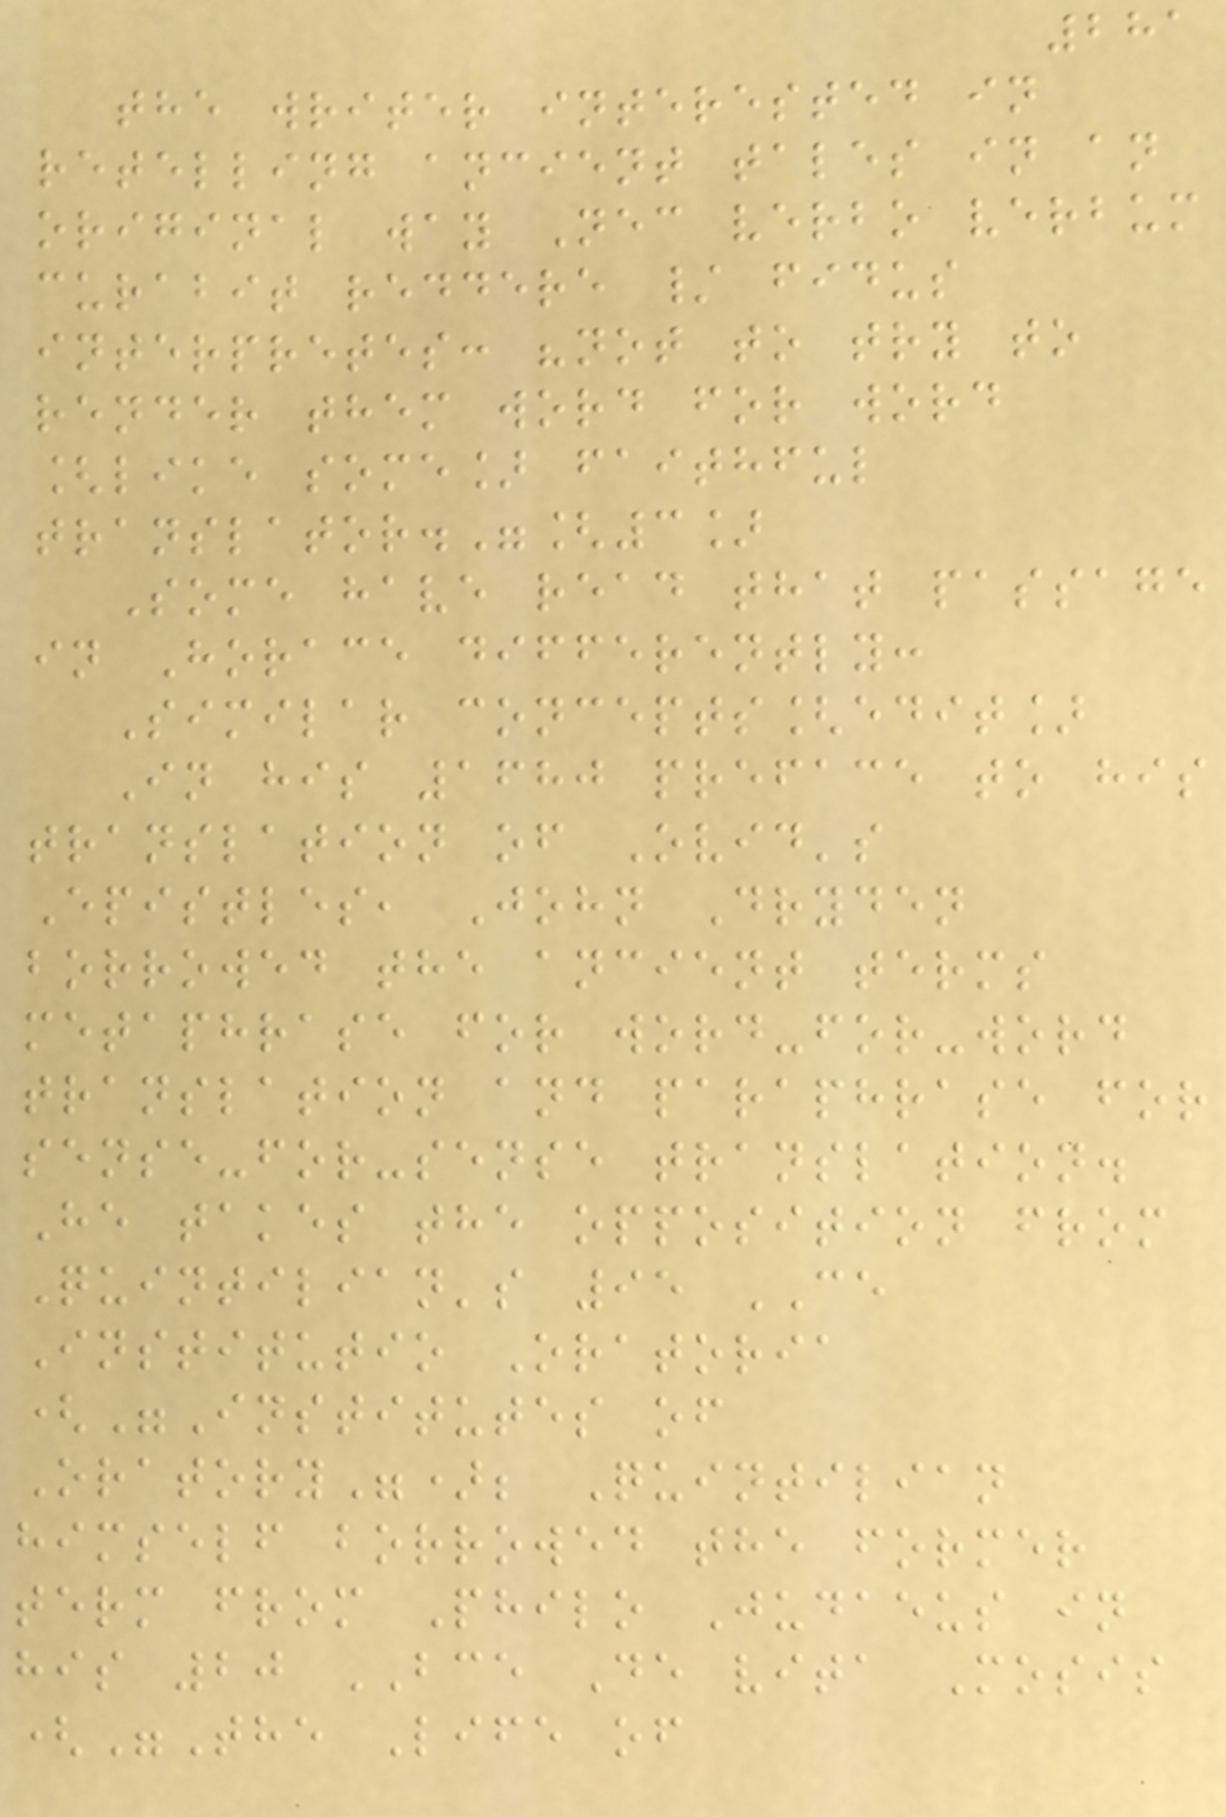281
the writer interested in
retelling ancient tales in an
original way Nec verbo verbum
curabit reddere / fidus
interpretes: "not to try to
render them word for word
[like some] faithful
translator."[3]
Some have read that passage
in Horace differently:
Similar concepts[edit]
In his 1680 preface to his
translation of Ovid's
Epistles, John Dryden
borrowed the ancient terms
metaphrase for word-for-word
translation and paraphrase for
sense-for-sense translation.
He takes the opposition from
Quintilian's 95 CE
Institutio Oratoria
("Institutes of
Oratory"); Quintilian
himself borrowed the former
term from Philo Judaeus in
his 20 BCE De vita Mosis
("The Life of
